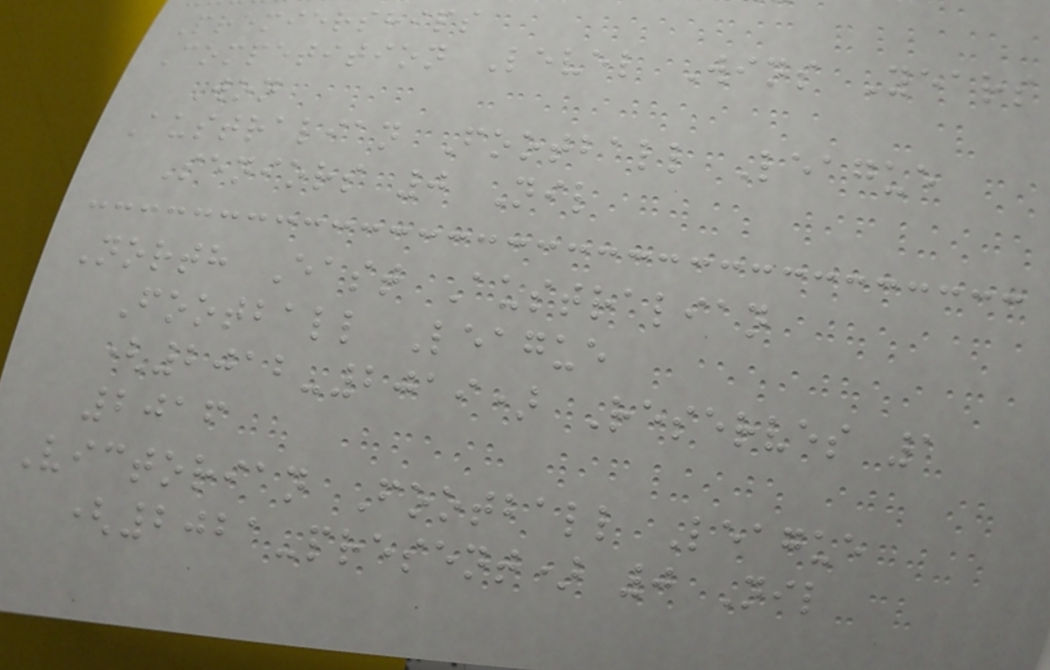Premierships
Competition Level Wins Years
Won
Australian Football League
Seniors 0 Nil
North East Australian
Football League
(2012-2019) Reserves 1
2016
Victorian Football League
(2021-present) 0 Nil
